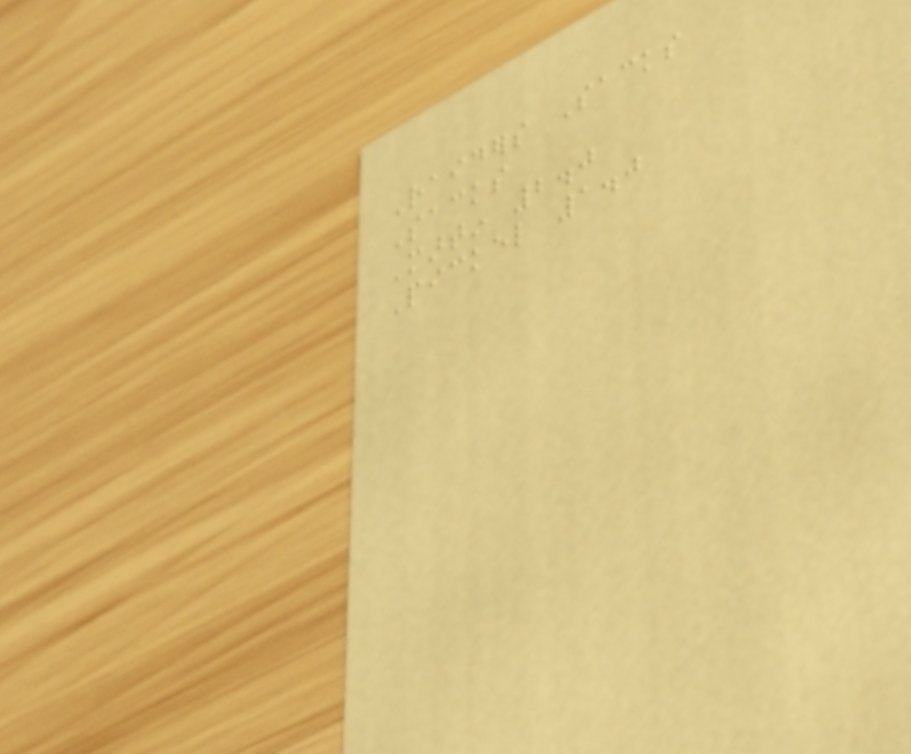Raiders Sacks
Sacks
Martin 2.0
Pickel 1.0
